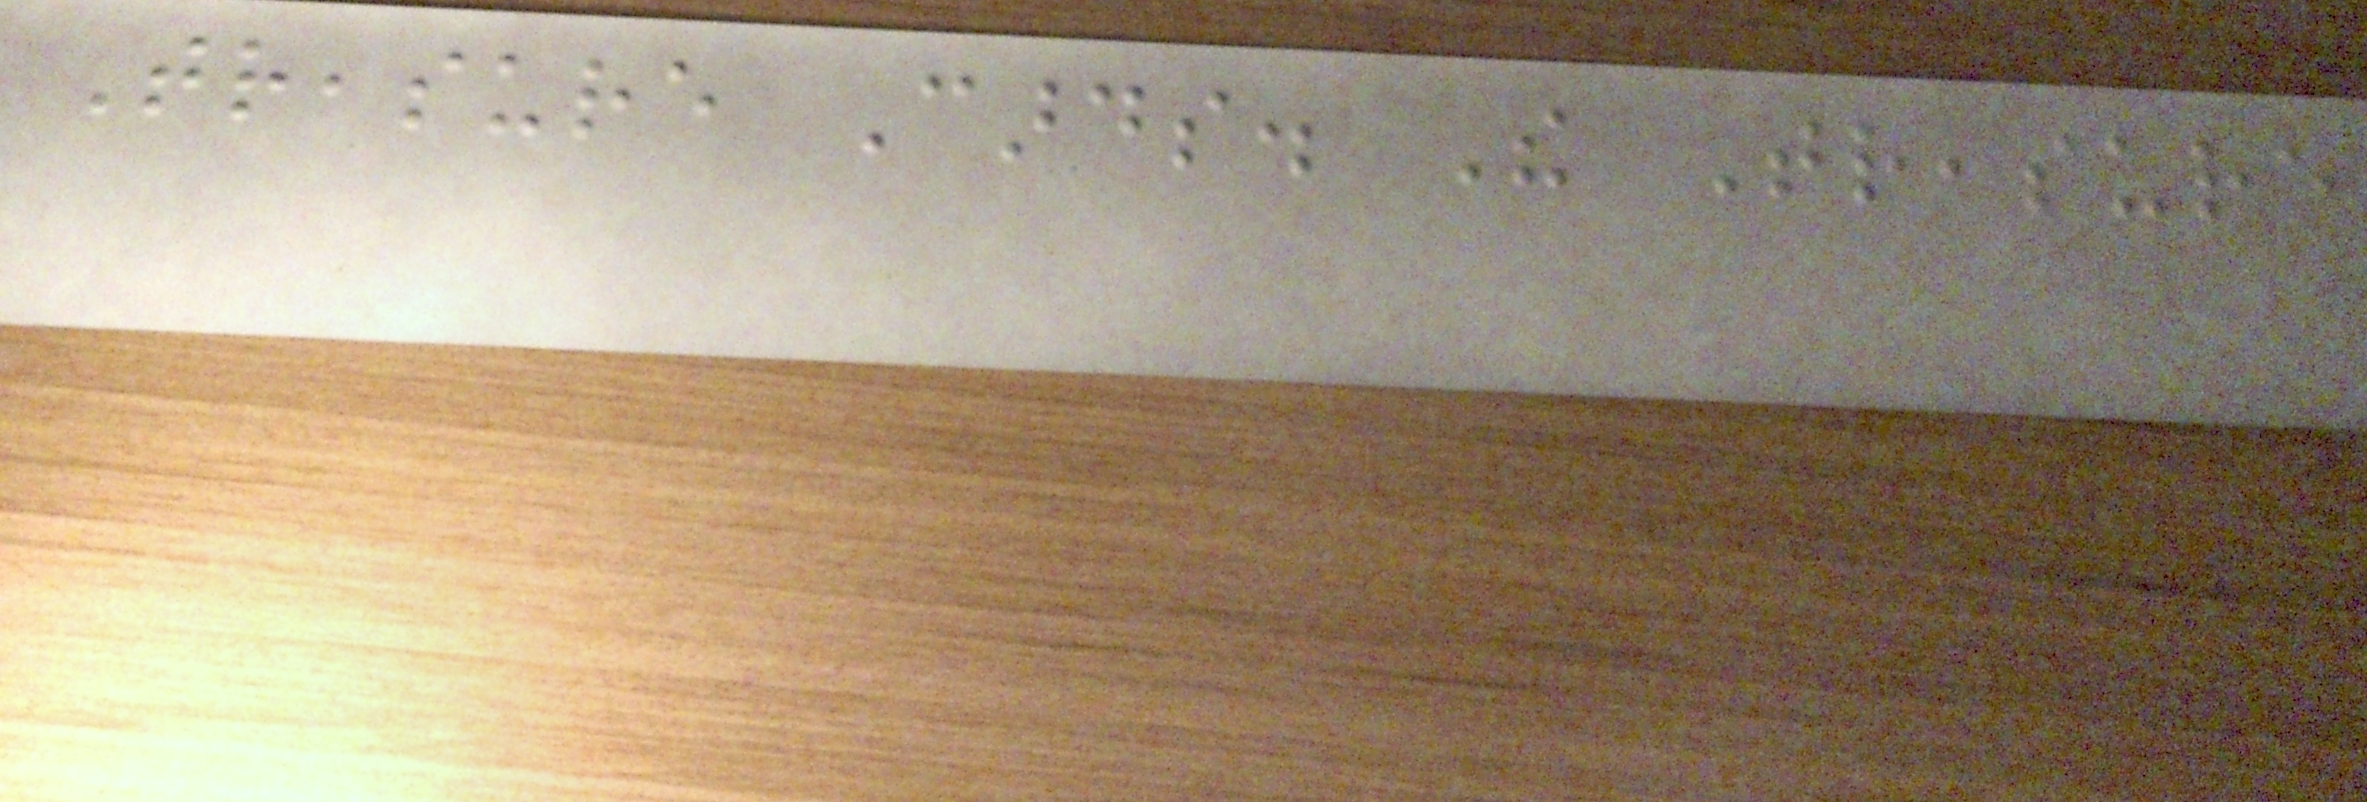Treasure Cards. The Treasure
